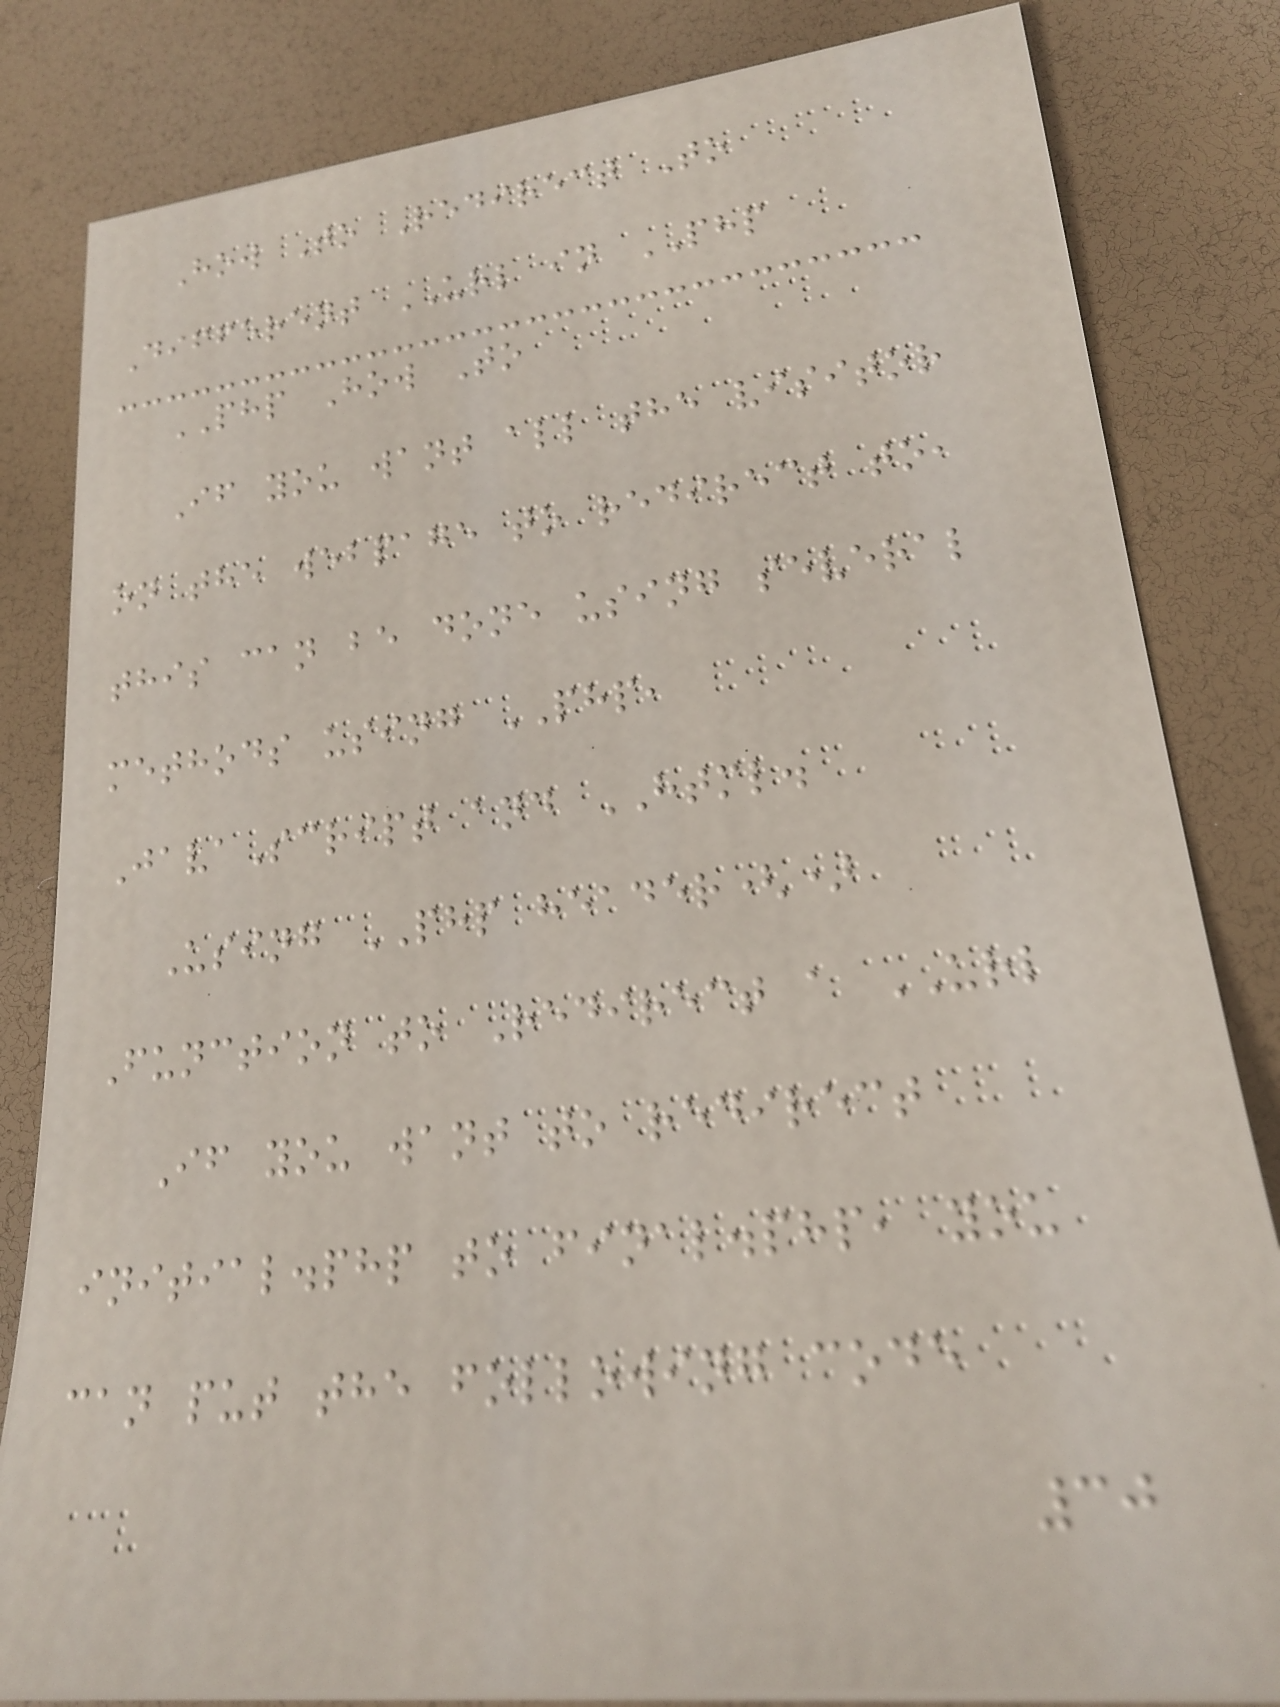How To Redirect To
Different URL in PHP
PHP How To
If you want all the visitor
on the webpage to redirect to,
this can be done using several
methods using PHP,
JavaScript and HTML.
Using PHP header()
Function to Redirect a URL
If you want to redirect
initial.php to final.php, you
can put the following code
30
